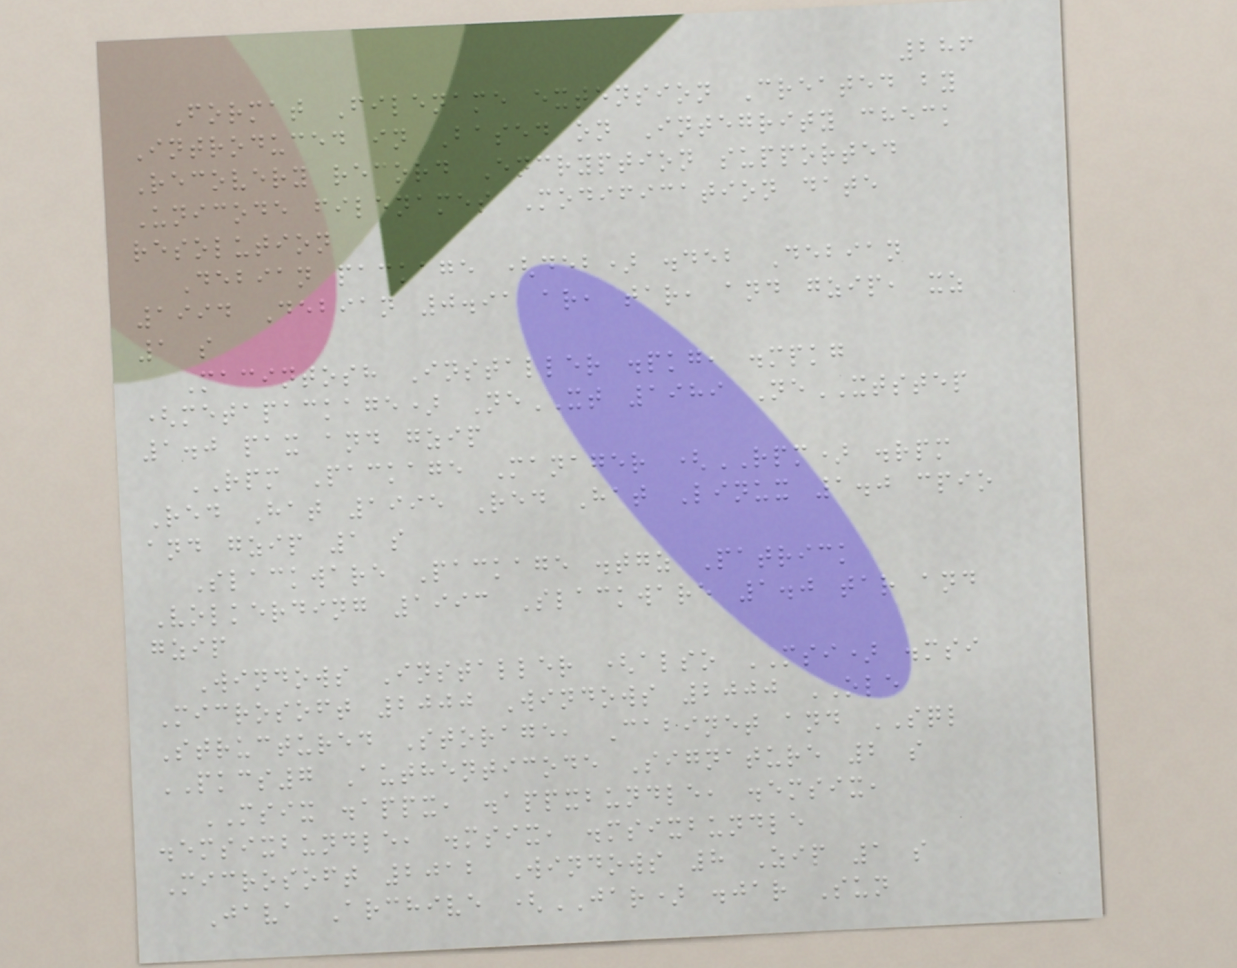286
Format Filename extension Created by
Introduced in Based on Integrity check
Recovery record Encryption supported
Unicode filenames Modification date
resolution
Debian package (deb) .deb Debian
1994 Debian 0.91 ar, tar, and gzip, xz
1 s
Macintosh Installer .pkg, .mpkg
(metapackage) NeXT 1989 NeXTSTEP
1.0 pax and gzip
RPM Package Manager (RPM) .rpm
Red Hat 1995 Red Hat Linux 1.0 cpio
and gzip 1 s
Slackware Package .tgz Patrick
Volkerding 1993 Slackware 1.0 tar and
gzip
Windows Installer (also MSI) .msi
Microsoft 2000 Windows 2000 OLE
Structured Storage, Cabinet and SQL
PKCS7 Authenticode Signature 2 s
MSIX .appx, .appxbundle, .emsix,
.emsixbundle, .msix, .msixbundle
Microsoft 2012 Windows 8 Zip 1 s
Java Archive (JAR) .jar Sun
